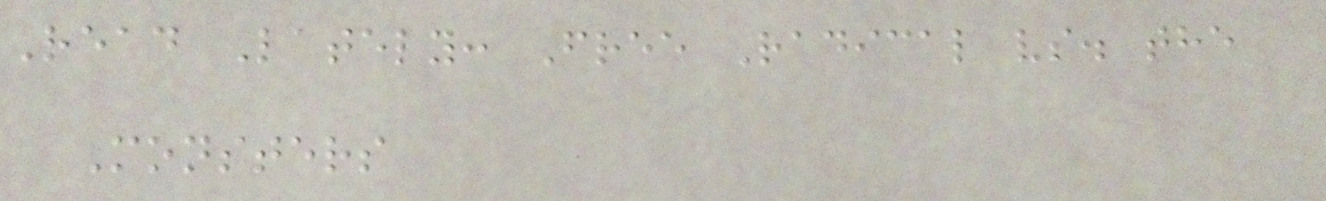Read Lately: Free Radical vs. the
Monsters
